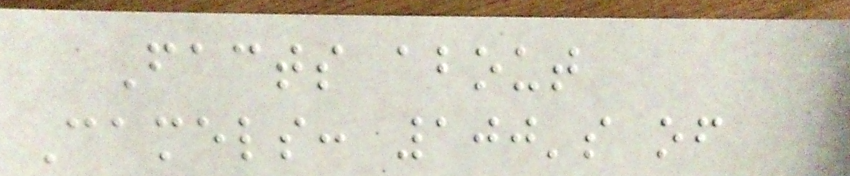Facts about
Camels: 100's of
